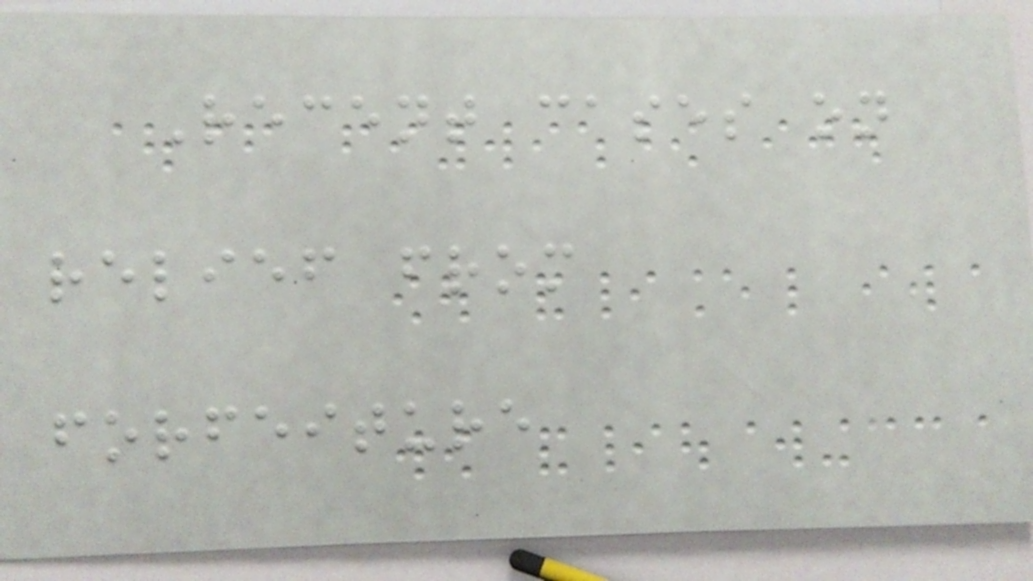Recent cases on
relief from
forfeiture
